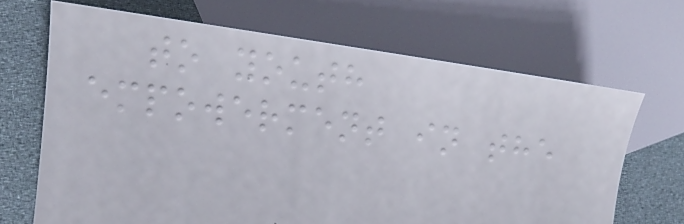to youth
empowerment in the
